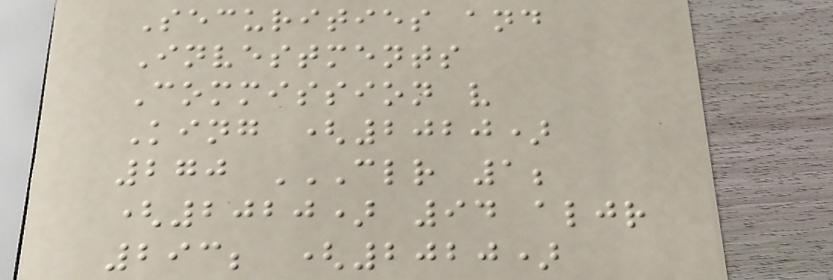Securities and
Investments
Commission v
King (2020)
270 CLR 1;
(2020) 94 ALJR
293; (2020)
